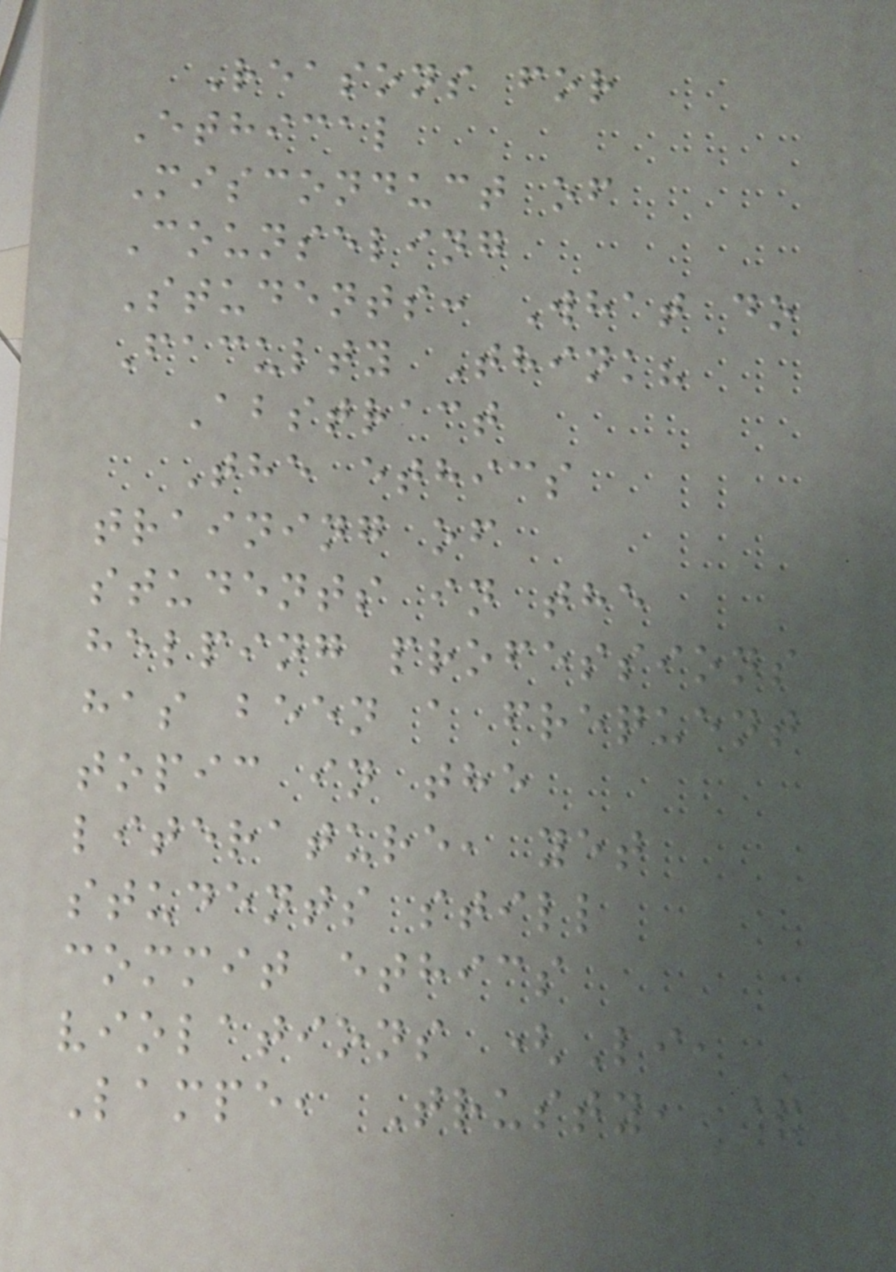Reasons for
Ethical
Misconduct of
Counseling
Students: What do
Faculty Think?
Abstract
The ethics
training of
students in the
helping professions
has been a frequent
topic in the
literature, yet
students still
commit ethics
violations (Li,
Lampe, Trusty, &
